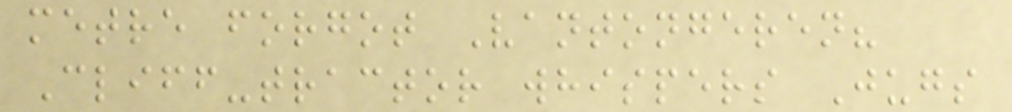metre forgot Vantongeren?
Cliff-tractor whispers Jugs
